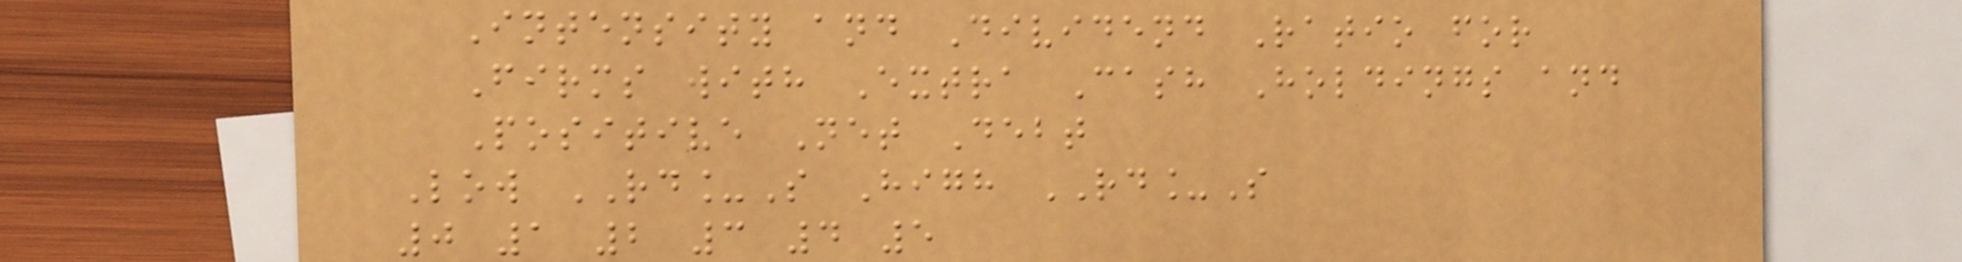Intensity and Dividend Ratio for
Firms with Extra Cash Holdings and
Positive Net Debt
Low RD_S High RD_S
0 1 2 3 4 5
